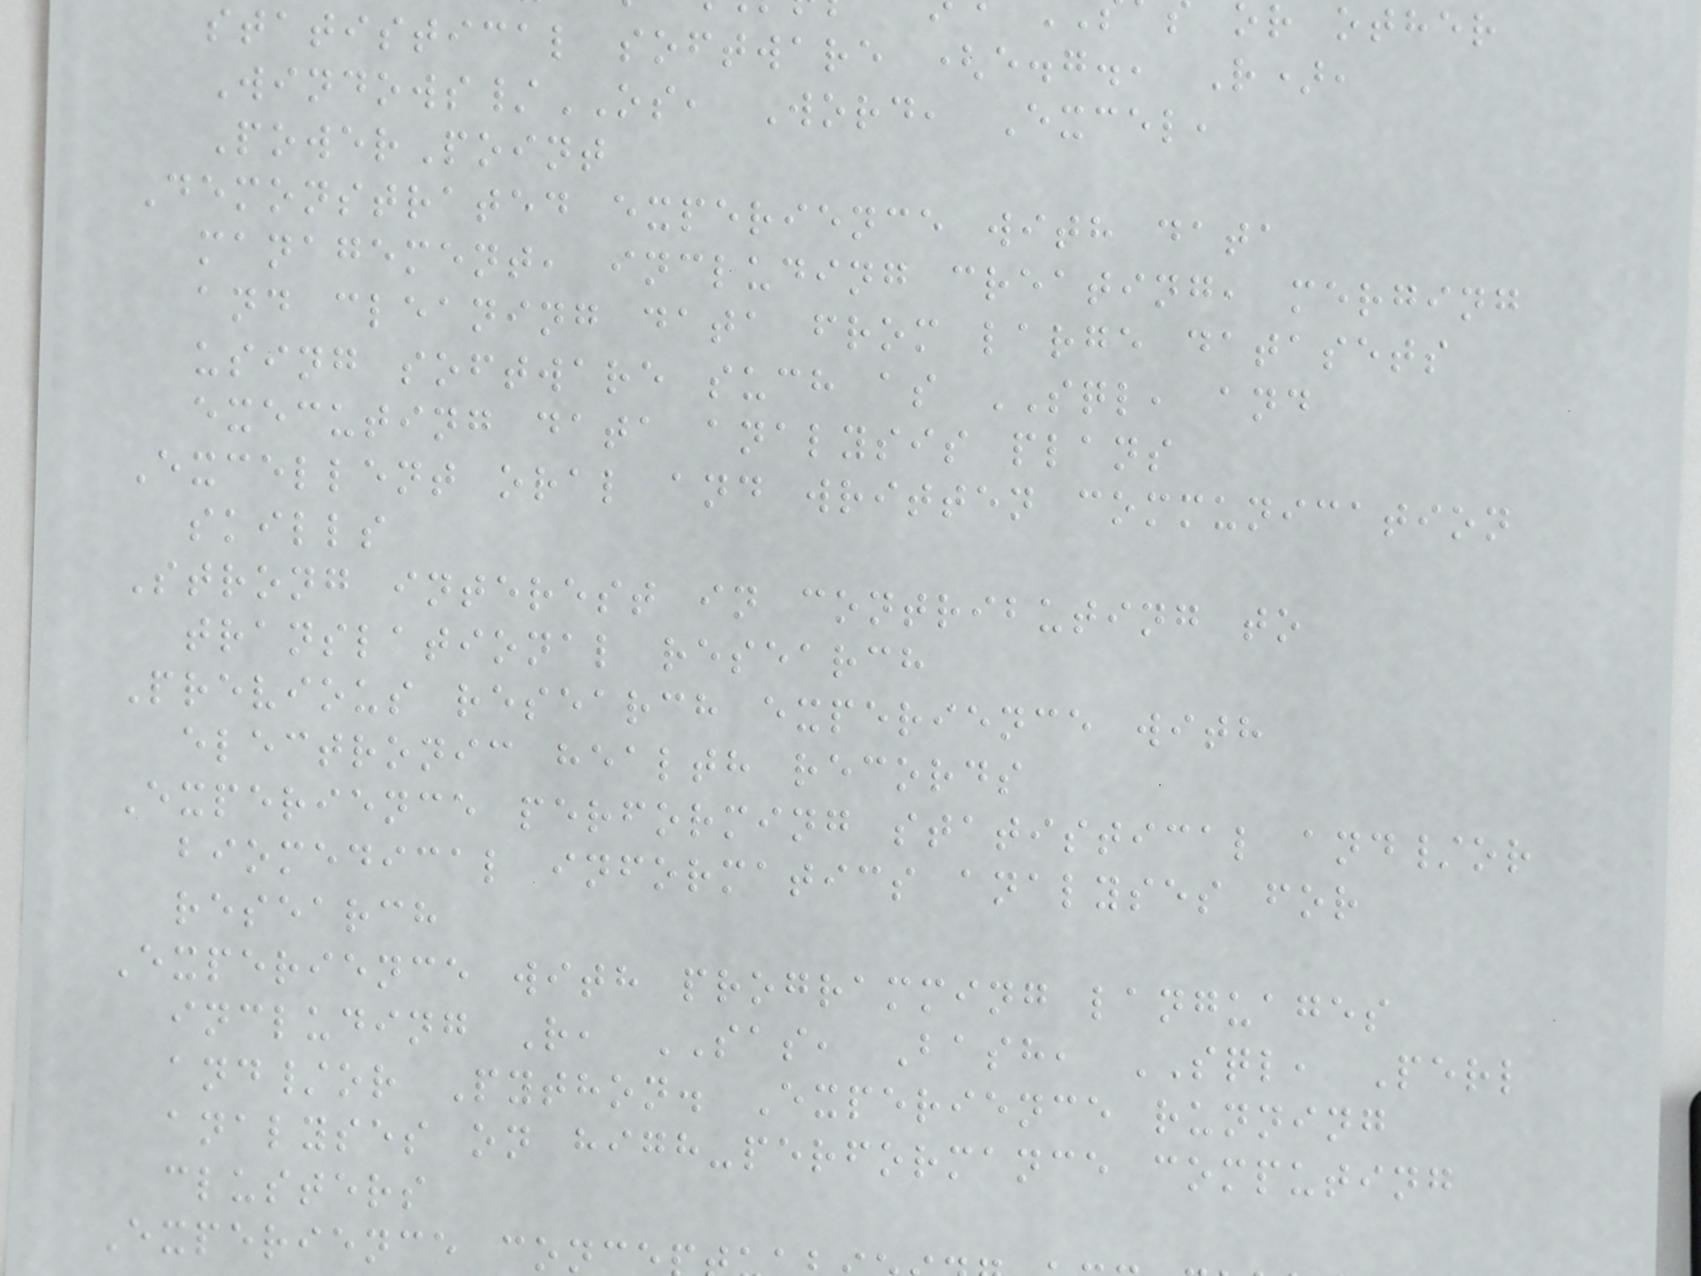statistical software (e.g., R),
Windows/OS, Word, Excel,
PowerPoint
Demonstrated experience with data
management, including creating, merging
and cleaning data from large datasets
using software such as SQL, and
executing data analysis plans
Excellent oral and written communication
skills
Strong interest in contributing to
translational research
Previous research experience with
electronic health records
Experience performing statistical and/or
biomedical informatics analyses for
research
Experience with programming languages
including R, SAS, Bash, SQL, Perl
and/or Python. Experience running
analyses on high-performance computing
clusters
Experience con
